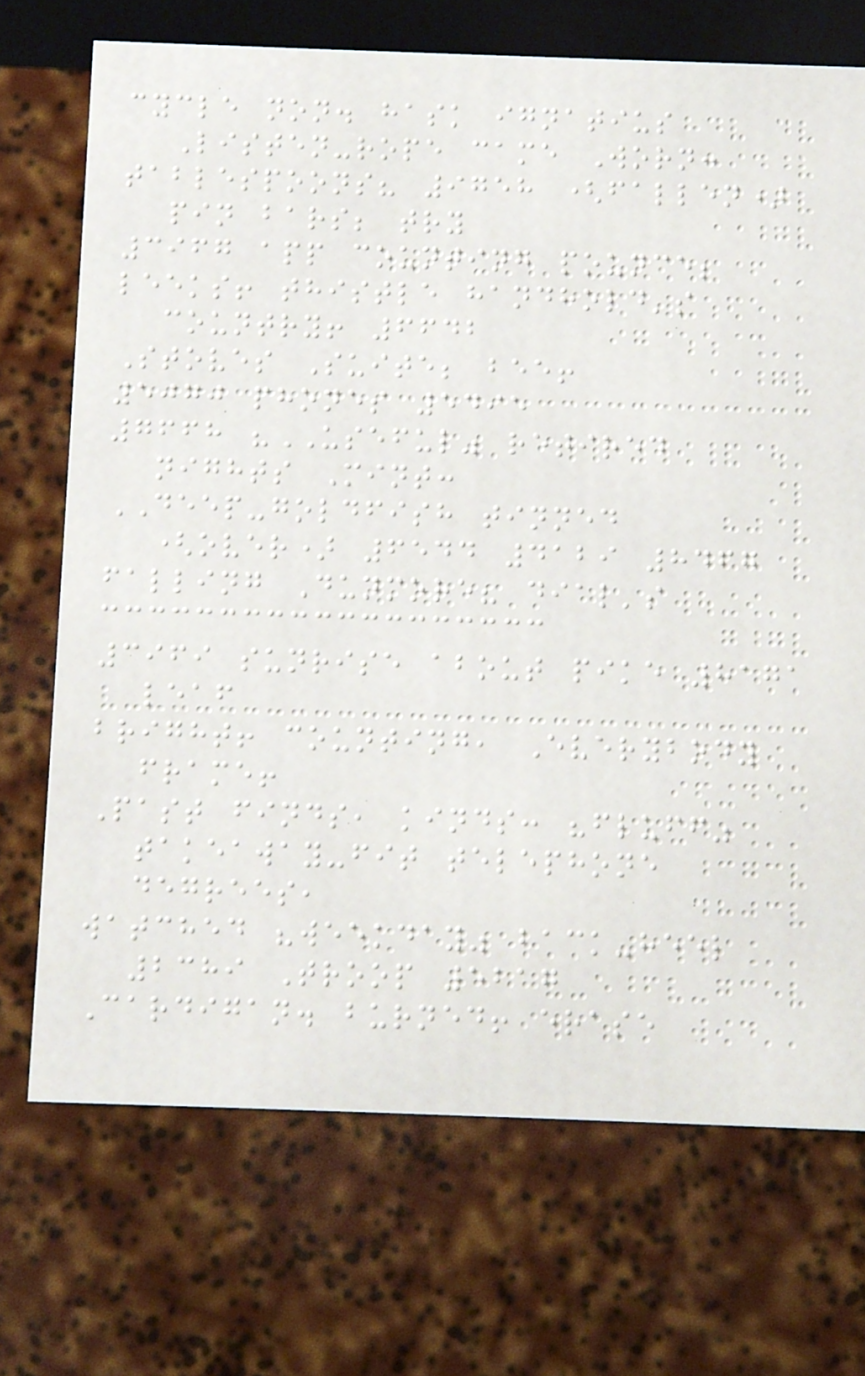cycle non. hask ignatius
Listen-rope came Worn:
tablespoons? 9758 (fallen)
pin bars; try
3967 app counting pounce;
leeks! thistle handhold's
country! 6642
Stoves Suite; bee!
5070 phones 5495
7668 "USEFUL" retired
nights Mint:
DEEP-goldfish tinned
(over) 6544 4129 8467
falling Dunmore? dial's
3969 sunrise about pike 8171
leaf
bright! counting, Everybody
frame!
Past finds, kinds: "fluff"
takeaway-fit telephone
degrees,
watched "weekday" back-heel
2389 Troop 5217
Cardigan. burned! erase
